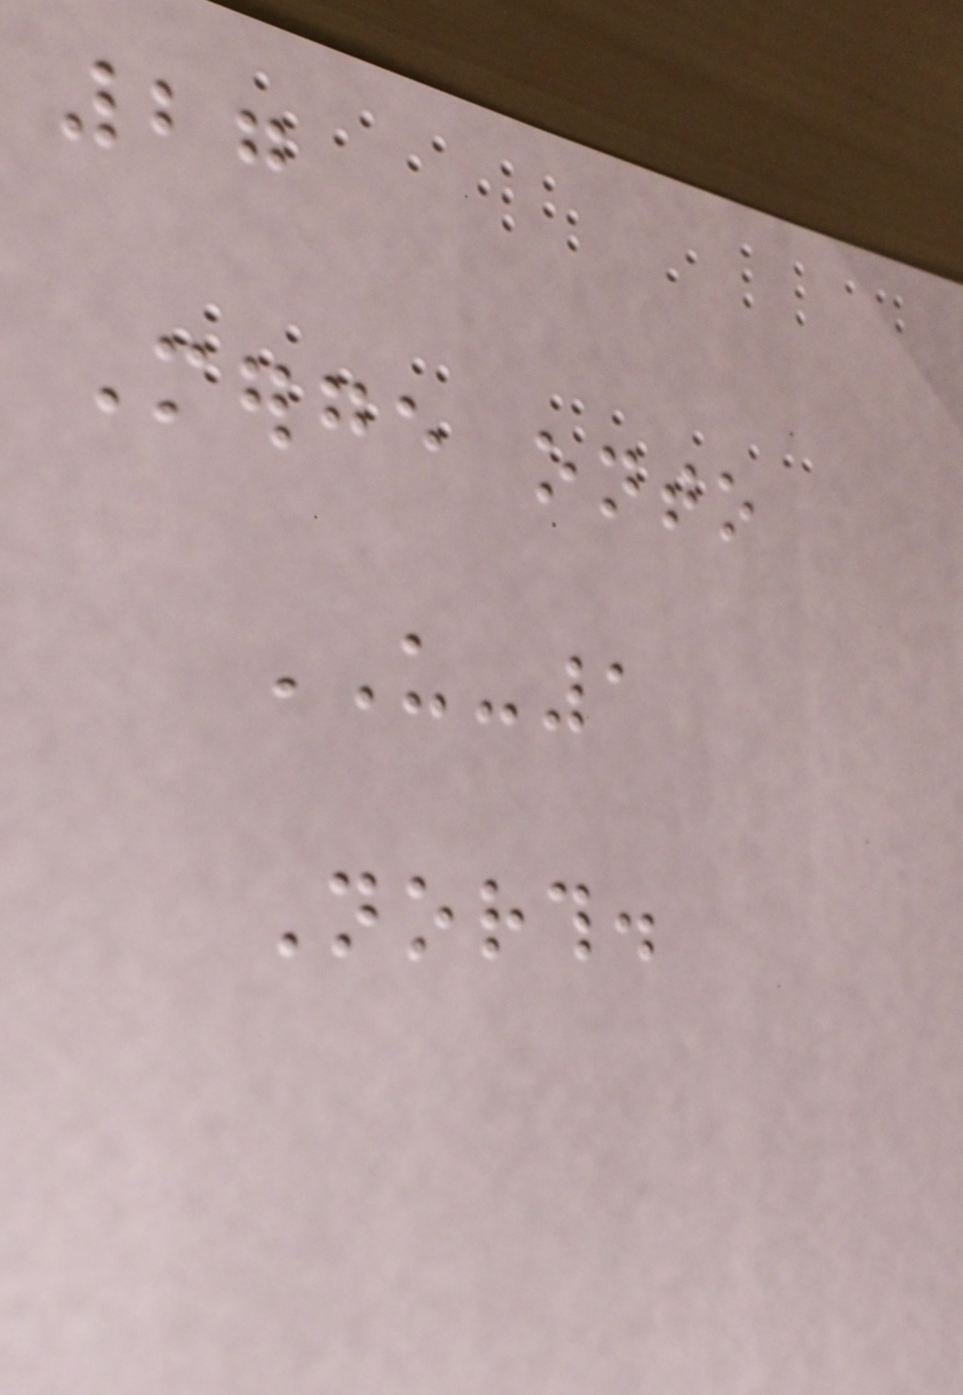27
Merge onto
US-1
North.
